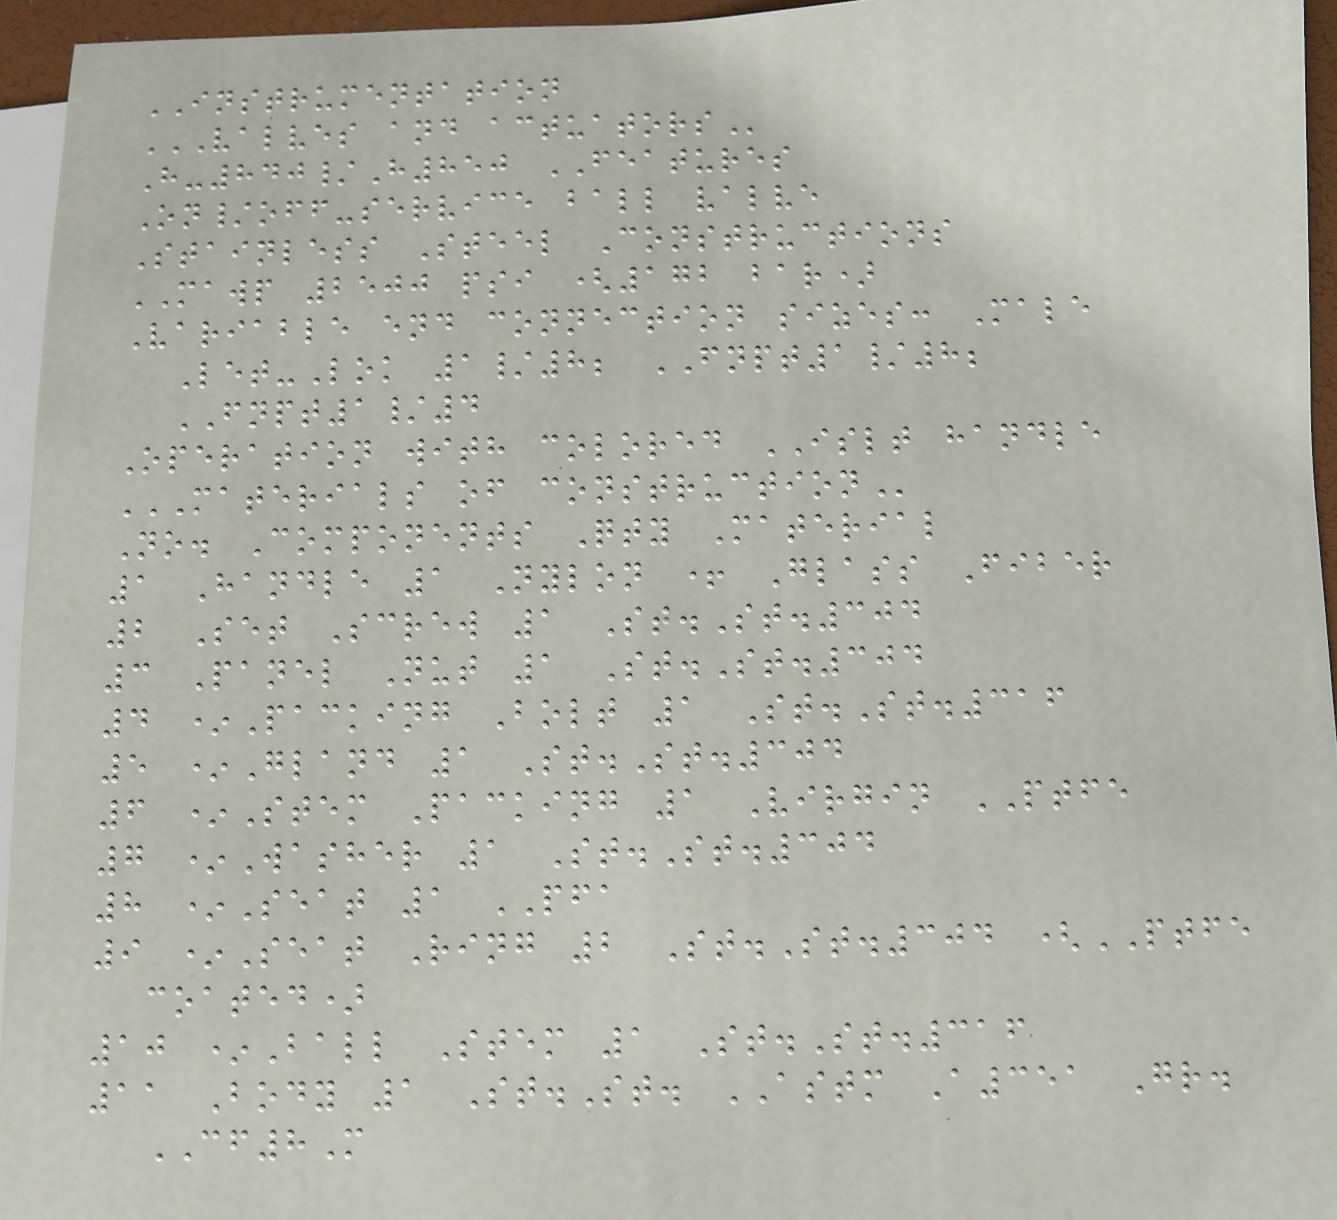INSTRUMENTATION
VALVES AND ACTUATORS
H-840/H850 FEATURES
On/off-service ball valve
Stainless Steel Constructions
MAWP 2500 psi (172 bar)
Variable end connection sizes: Male
Let-Lok 1/8; FNPT1/8;
FNPT1/4
Operation with colored ISLT handle
MATERIALS OF CONSTRUCTION
No. Components Qty Material
1 Handle 1 Nylon + Glass Fiber
2 Set Screw 1 St.St.304
3 Panel Nut 1 St.St.304
4 *Packing Bolt 1 St.St.316
5 *Gland 1 St.St.304
6 *Stem Packing 1 Virgin PTFE
7 *Washer 1 St.St.304
8 *Seat 1 PFA
9 *Seat Ring 2 St.St.304 (PTFE
coated)
10 *Ball Stem 1 St.St.316
11 Body 1 St.St. ASTM A351 Gr.
CF8M
